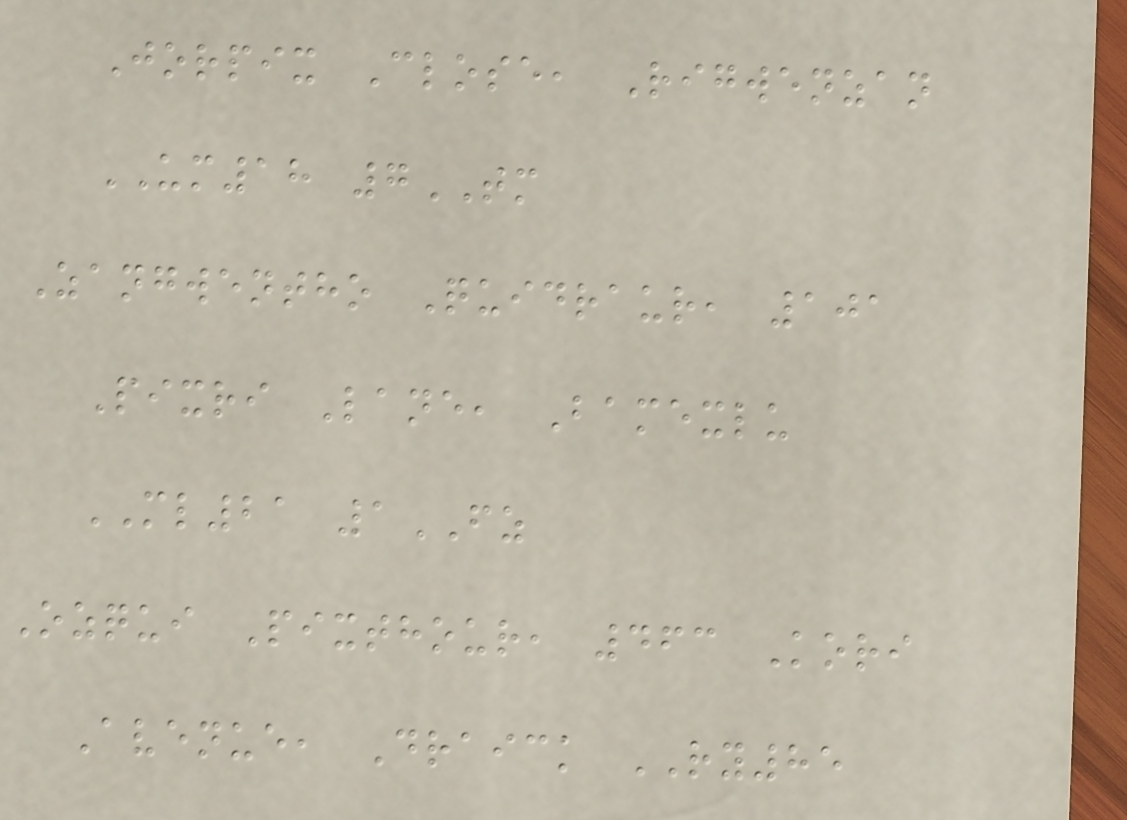Jorpix Close, Rigwenzan
UM18 7TM
Zangwentho Quidraur, 101
Pixri Lane, Bamexlu
ML21 1FZ
Ozqui Pixthour, 463 Kori
Avenue, Draick RY85
